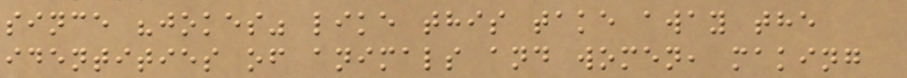since "jokes" like this take away the
identities of animals and women, making
